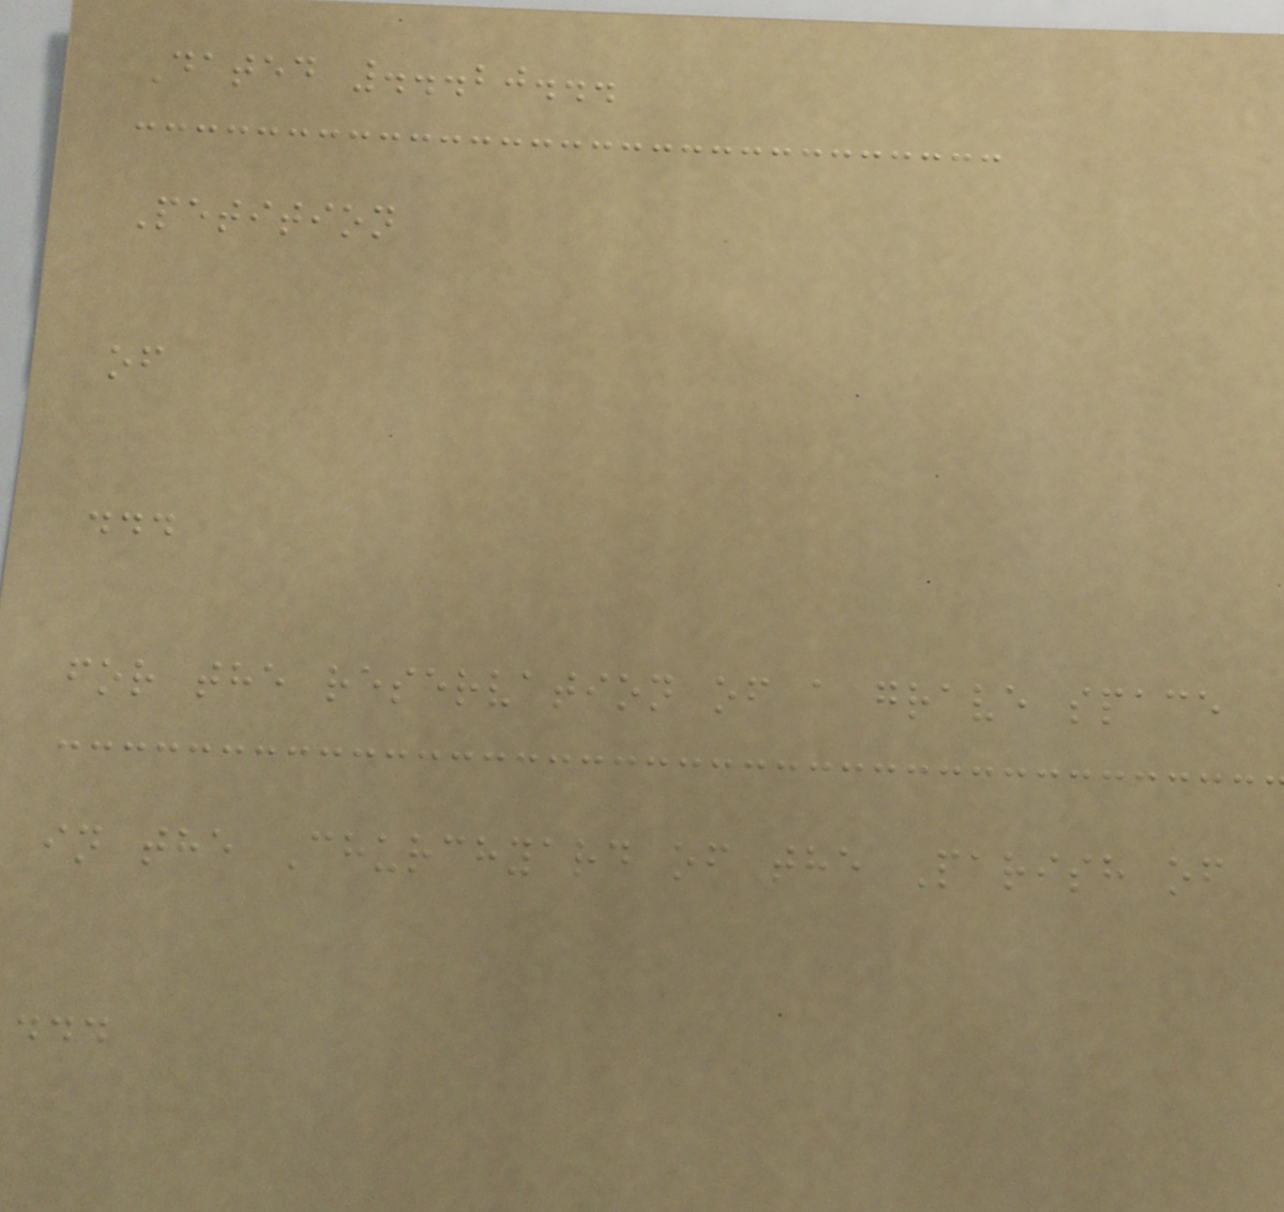Dated ...20...
Petition
of
...
for the reservation of a grave space
in the Churchyard of the Parish of
...
